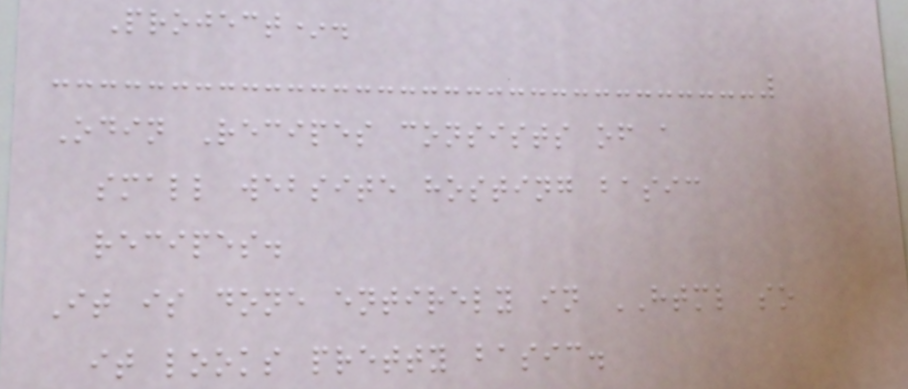Project*.
Odin Recipes consists of a
small website hosting basic
recipes.
It is done entirely in HTML so
it looks pretty basic.
